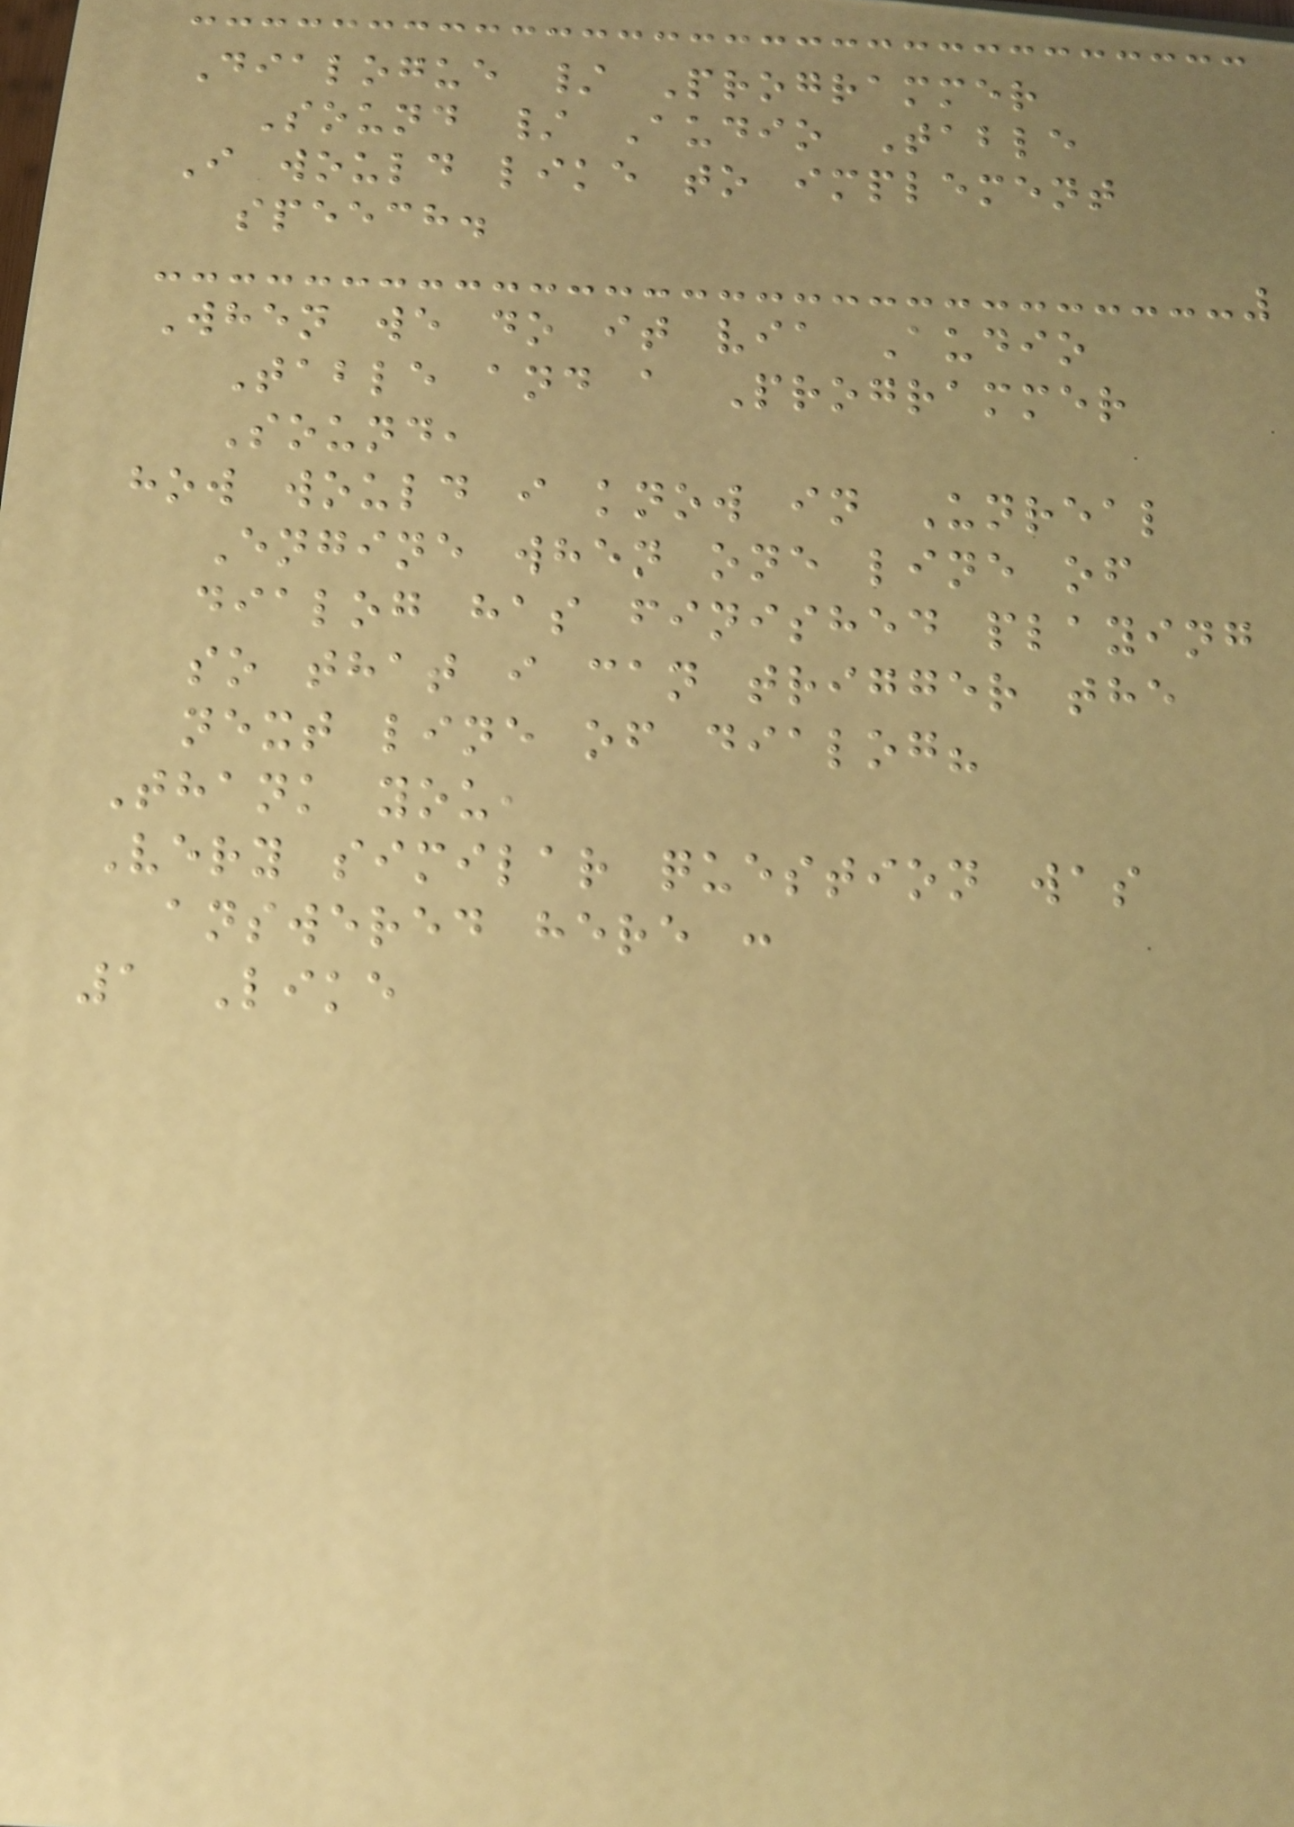Dialogue / Programmer
Sound / Audio Table
I would like to implement
speech.
When we do it via Audio
Table and a Programmer
Sound,
how would i know in Unreal
Engine when one line of
dialog has finished playing
so that i can trigger the
next line of dialog?
Thank you,
Very similar question was
answered here :
1 Like
